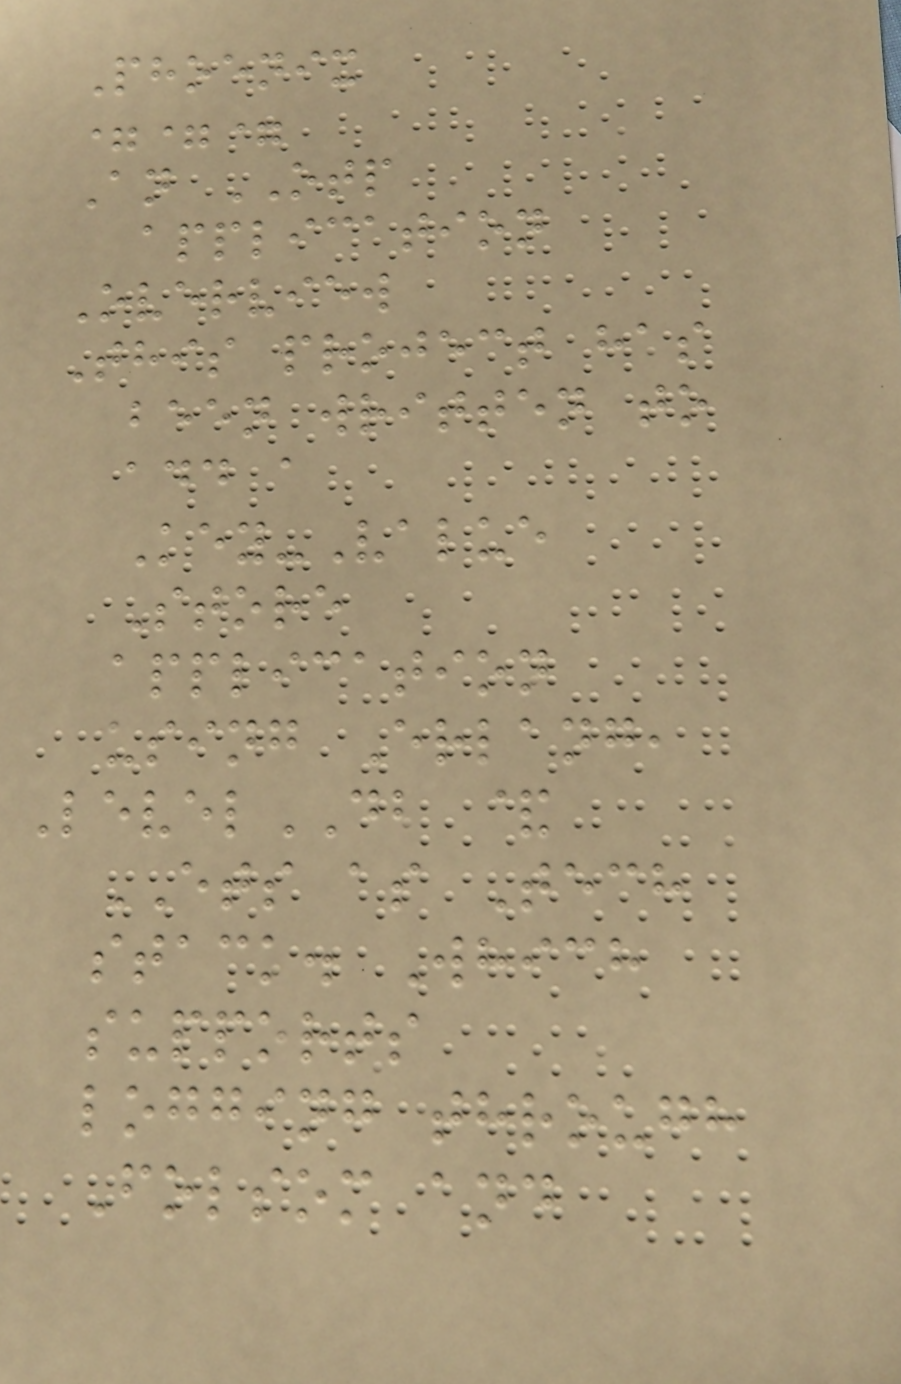Phoenix
===
An OTP
application
Overview
This project has
been written to
add a
Key-Value
Store
application
using Erlang,
LevelDB &
ETS as Tech
stack. Which
supports
logging through
Folsom and
